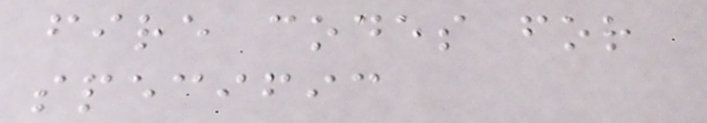fire codes for
specific
